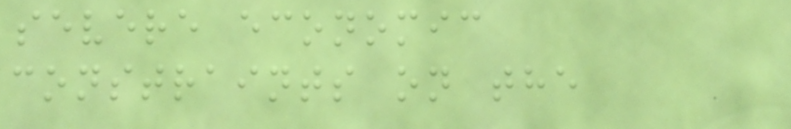severe economic
constraints on the
